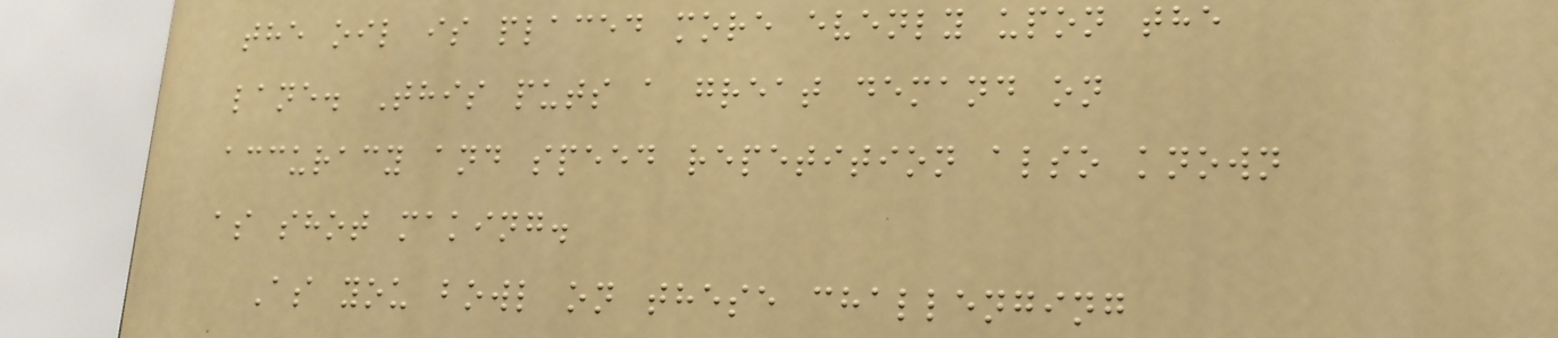the oil is placed more evenly upon the
lane. This puts a great demand on
accuracy and speed repetition also known
as shot making.
As you bowl on these challenging
